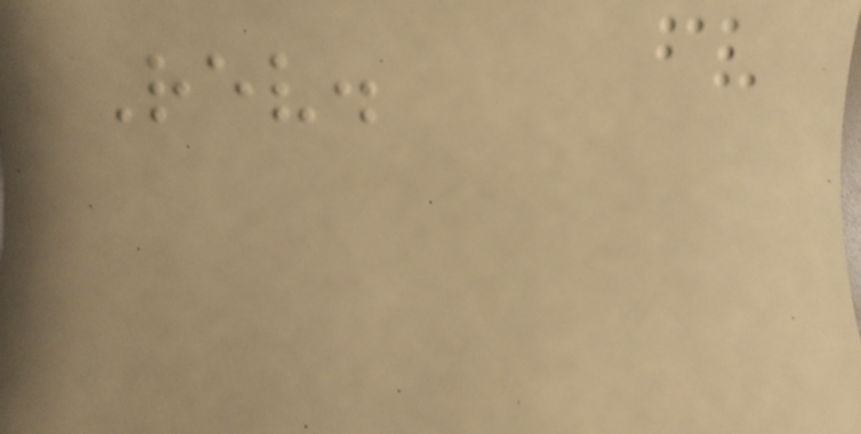Rev.
